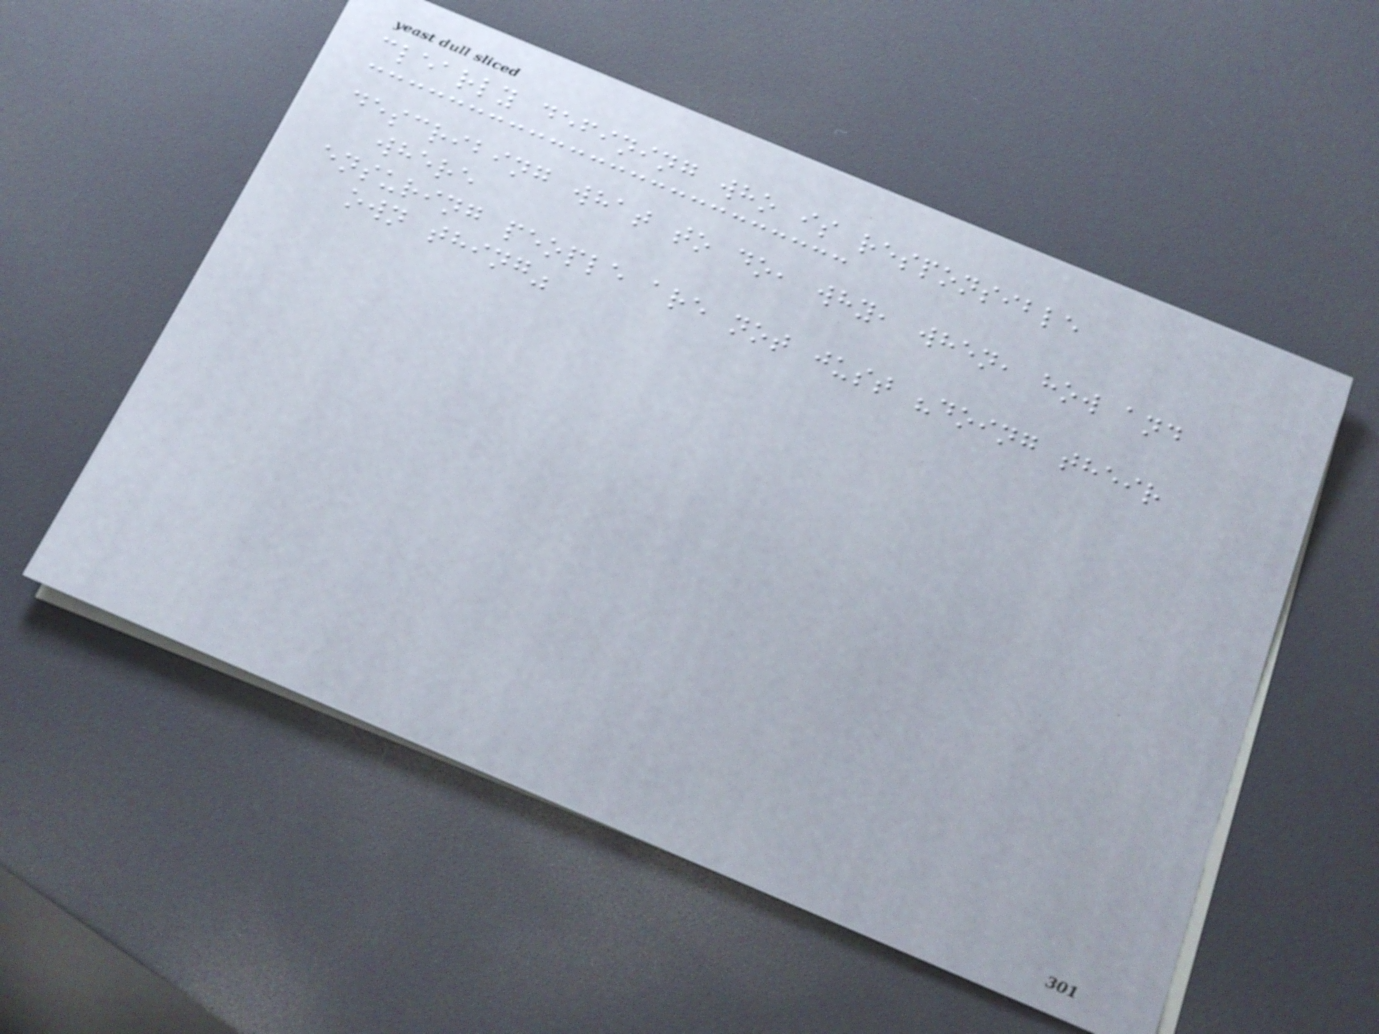clearly defining who is responsible
describing what to do, why, when, how and
where
ensuring people are not just "doing their
own thing"
